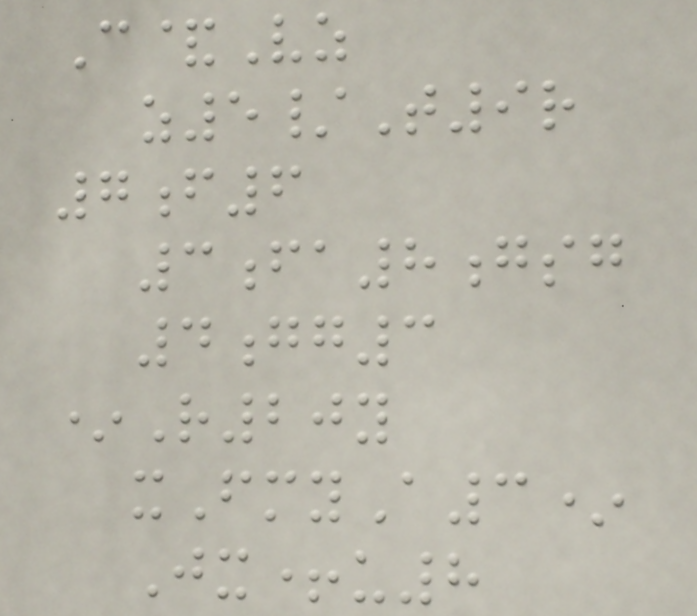C&Vz
z5/T9r
7f6
3fa8gsg
4gg3
*R20y
xFmyA3*
Jx+u8
